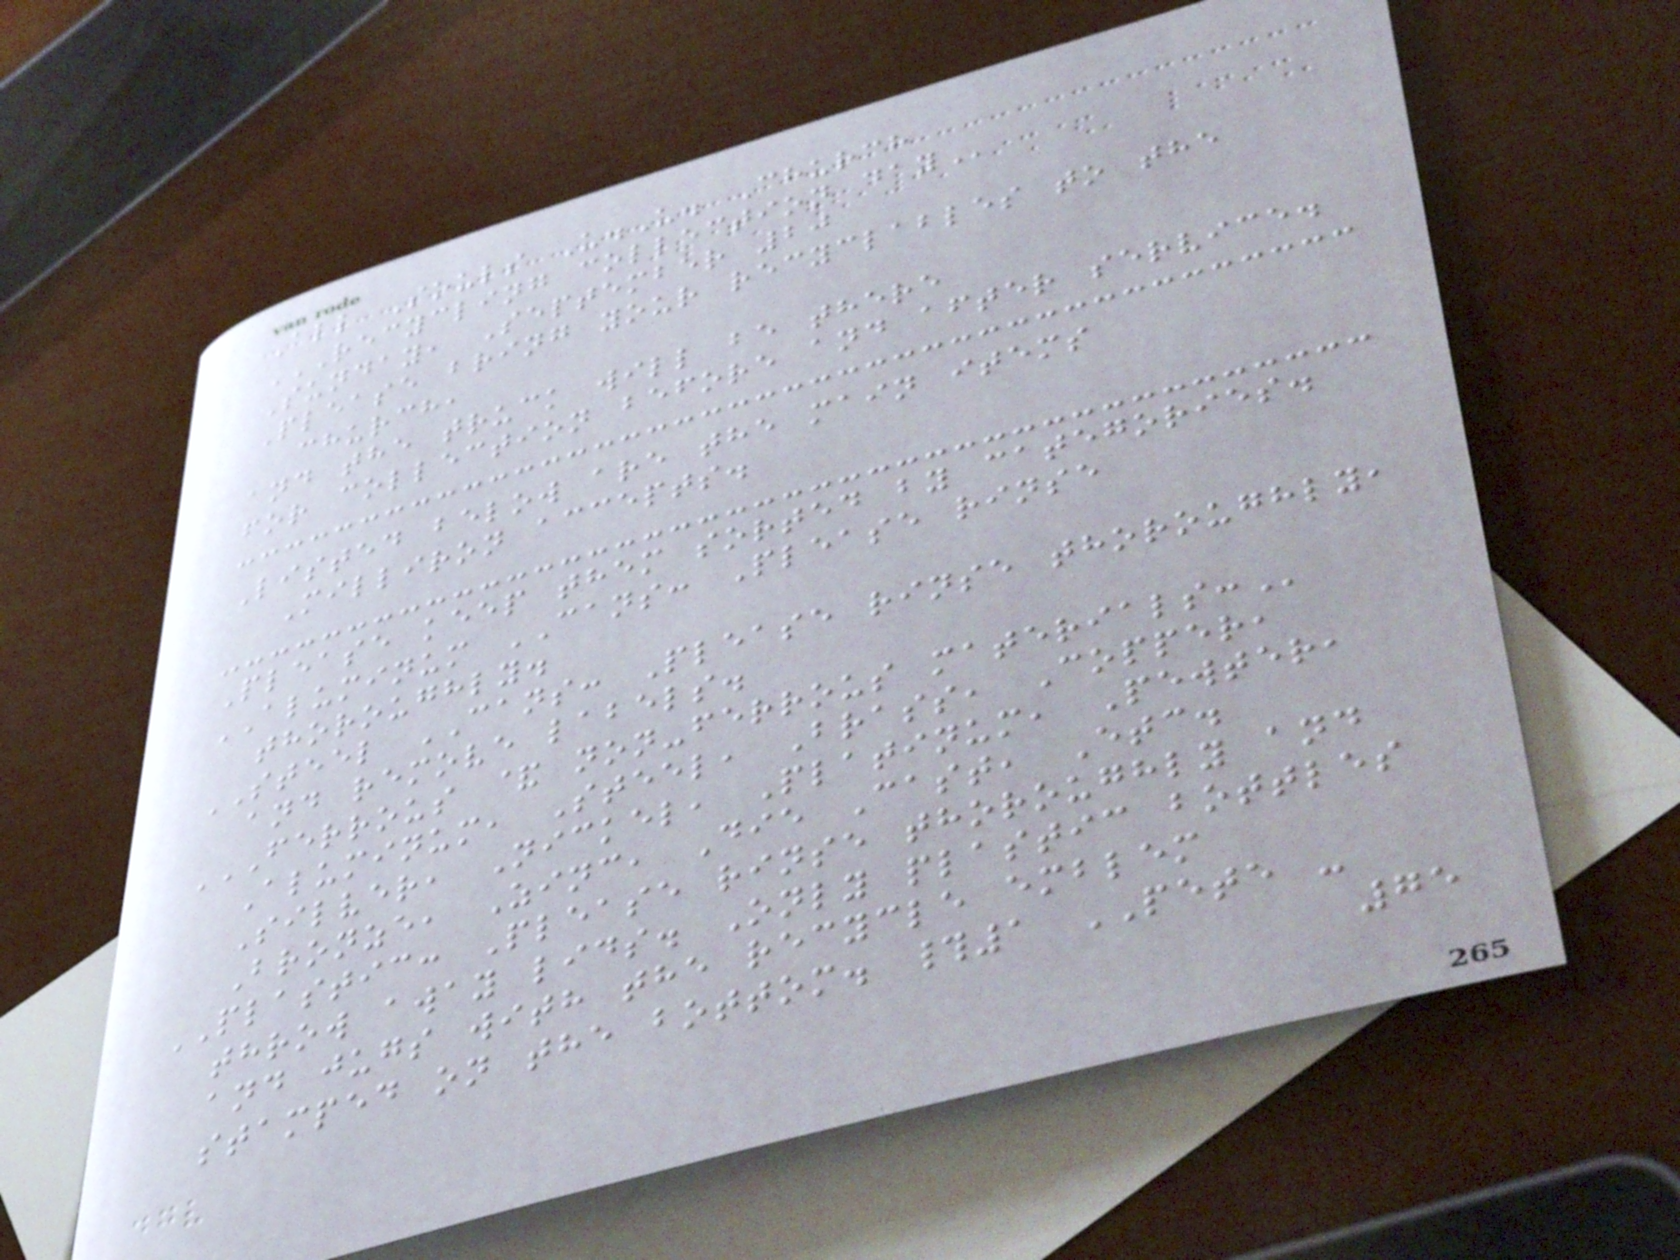All Souls U.U. Church
RECYCLING COLLECTION DAY
Sunday, September 20
Please bring your recyclables to the
church,
and the truck will be there
for collection before and after service.
Listed below are the main items
Milliron accepts.
Please keep them sorted by categories.
ALUMINUM CANS: Please rinse
thoroughly.
STEEL CANS: Please rinse thoroughly,
and remove labels.
FERROUS & NON-FERROUS MATERIALS:
Aluminum, Steel, Brass, Copper,
Silver, Nickel, Platinum, Pewter,
Bronze, Zinc, Die Cast, Etc.
PLASTIC: Please rinse thoroughly and
throw away lids. Only plastic bottles
and jugs with the recycle emblem
stamped on the bottom. #1 PETE -
75
